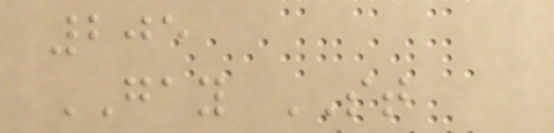205
GAY ST
